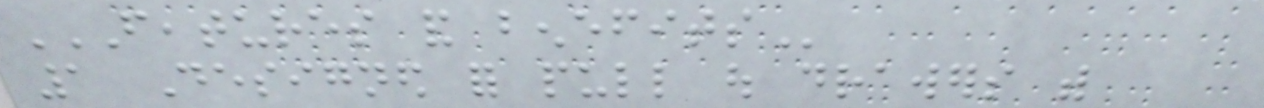FEATURES AND BENEFITS
1 Designed for pull out drawers with
